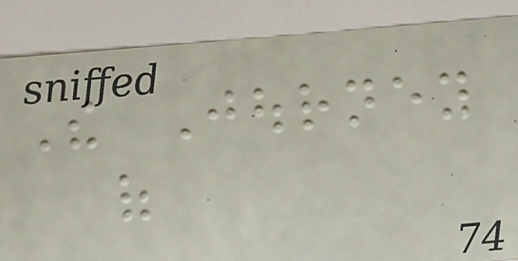The Journey
of
